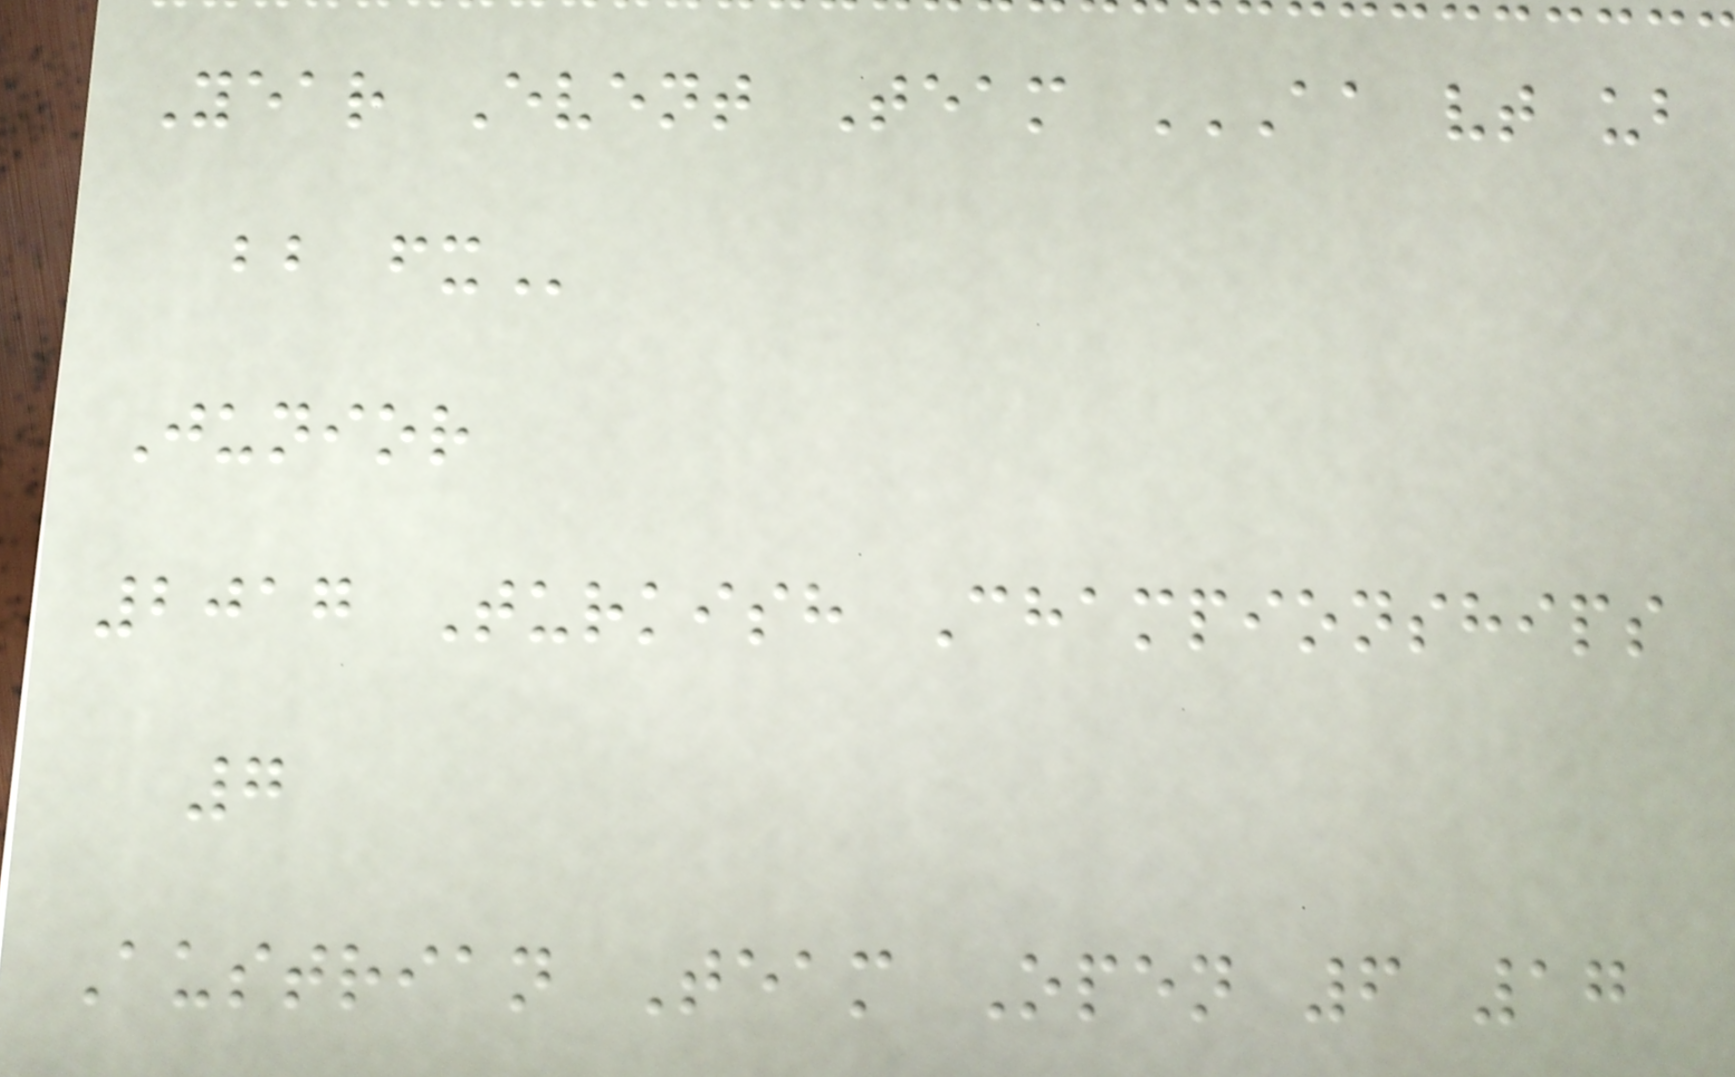Year Event Team AA VT UB
BB FX
Junior
2017 Turkish Championships
7
Austrian Team Open 6 17
